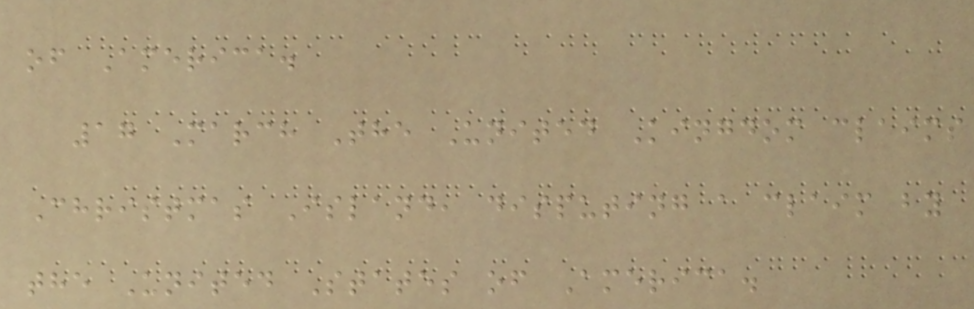of America.
17 March The United Kingdom claims
Christmas Island, disputing a claim by
the United States of America.
